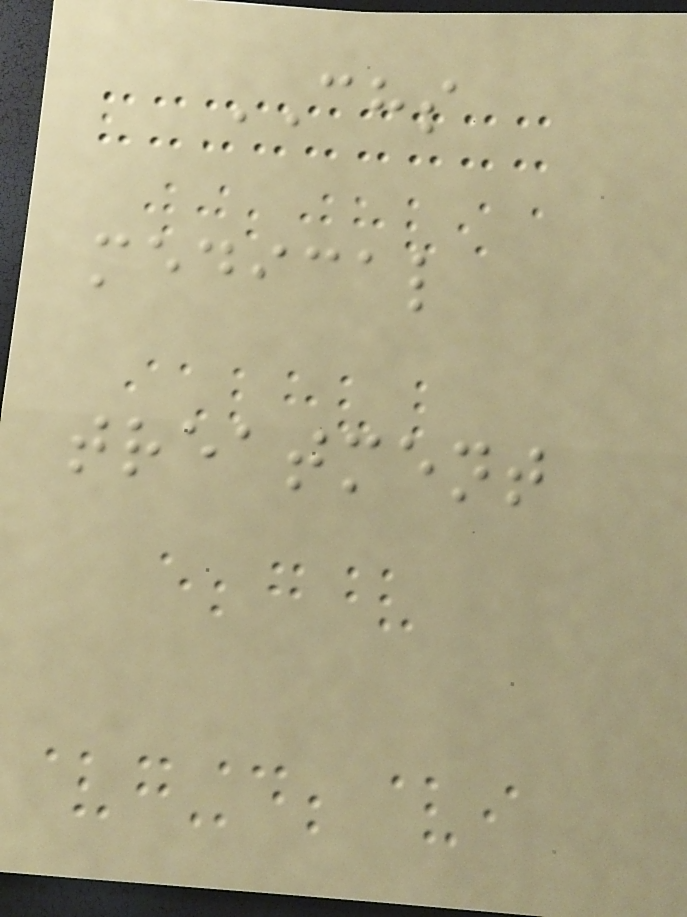CHS
medical
treatment
